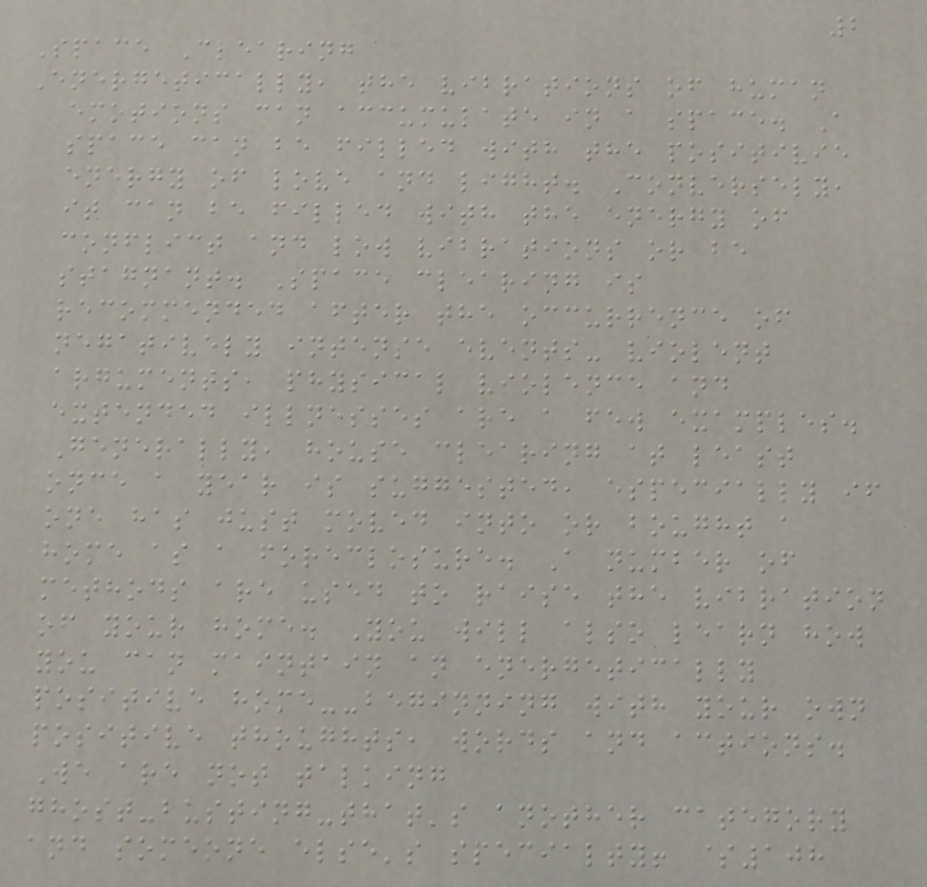2
Space Clearing
Energetically, the vibrations of human
emotions can accumulate in a space. A
space can be filled with the positivie
energy of love and light. Conversely,
it can be filled with the energy of
conflict and low vibrations or be
stagnant. Space clearing is
recommended after the occurrence of
negatively intense events- violent
arguments, physical violence and
extended illnesses are a few examples.
Generally, house clearing at least
once a year is suggested, especially if
one has just moved into or bought a
home as a foreclosure. A number of
methods are used to raise the vibration
of your home. You will also learn how
you can maintain an energetically
positive home--beginning with your own
positive thoughts, words and actions.
We are not talking
ghost-busting-that's another category
and someone else's specialty! $108
